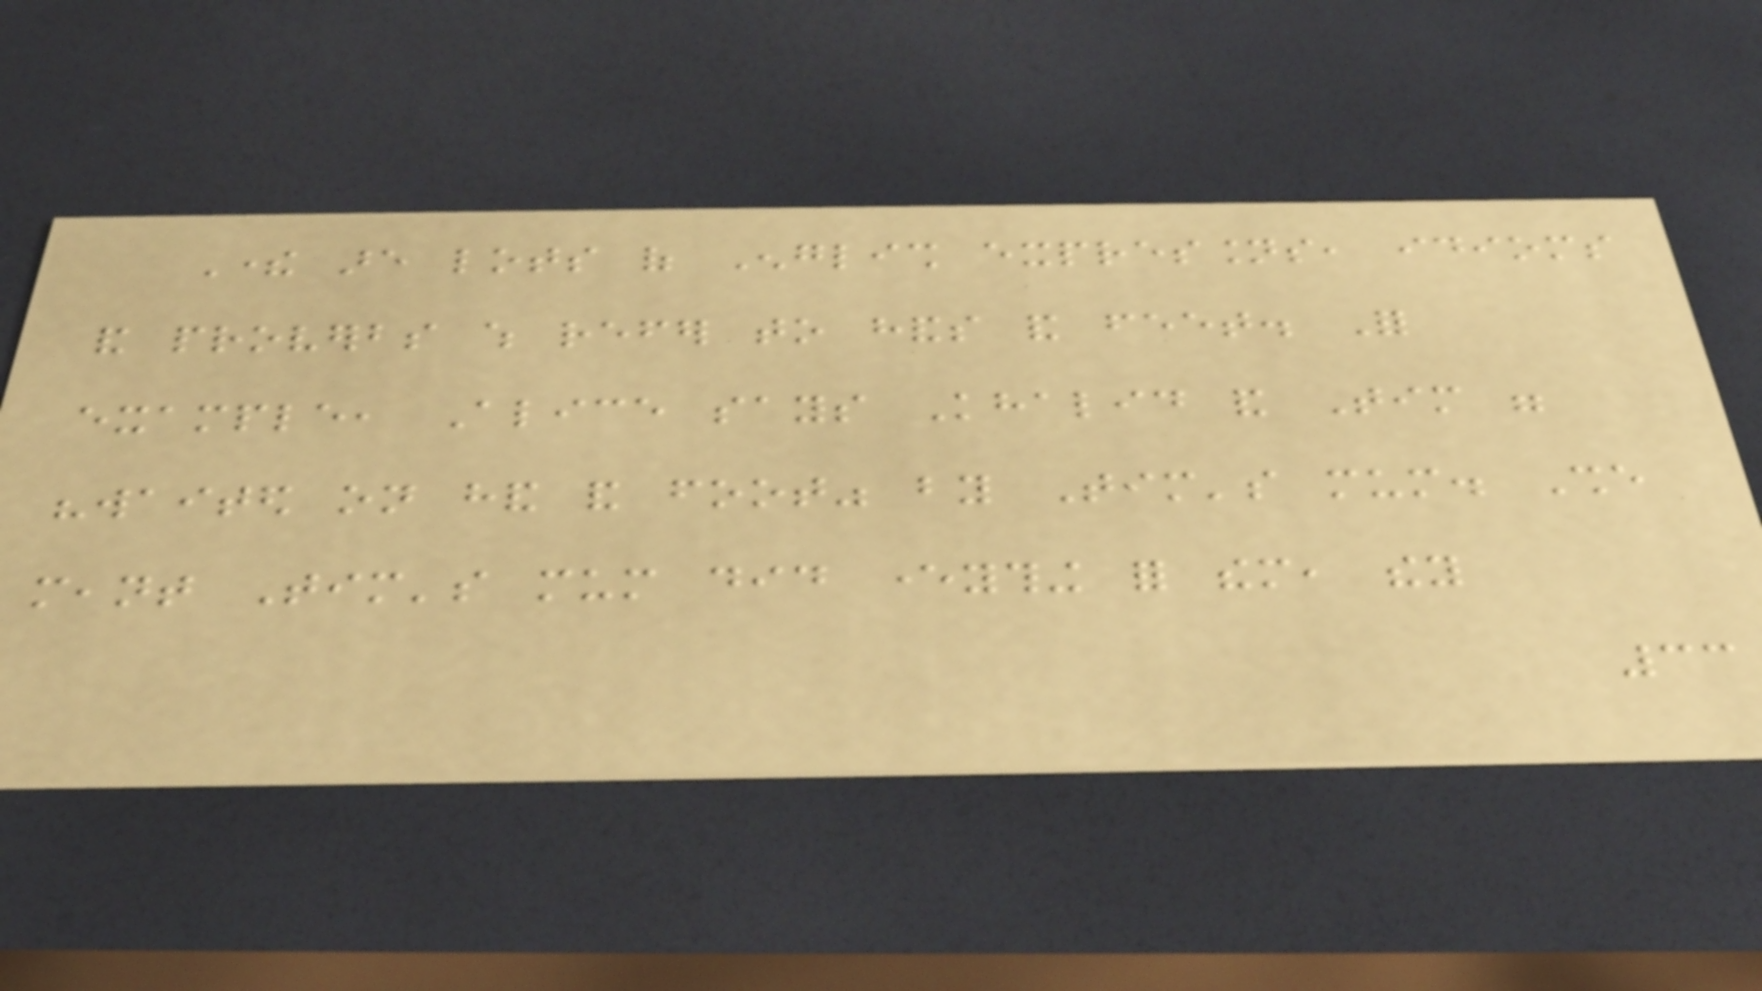There are lots of English expressions, idioms
and proverbs which refer to hands and feet. For
example, Alice says Khalid and Tim were
"waited on hand and foot" by Tim's mum. She
meant Tim's mum did everything for them, they
33
